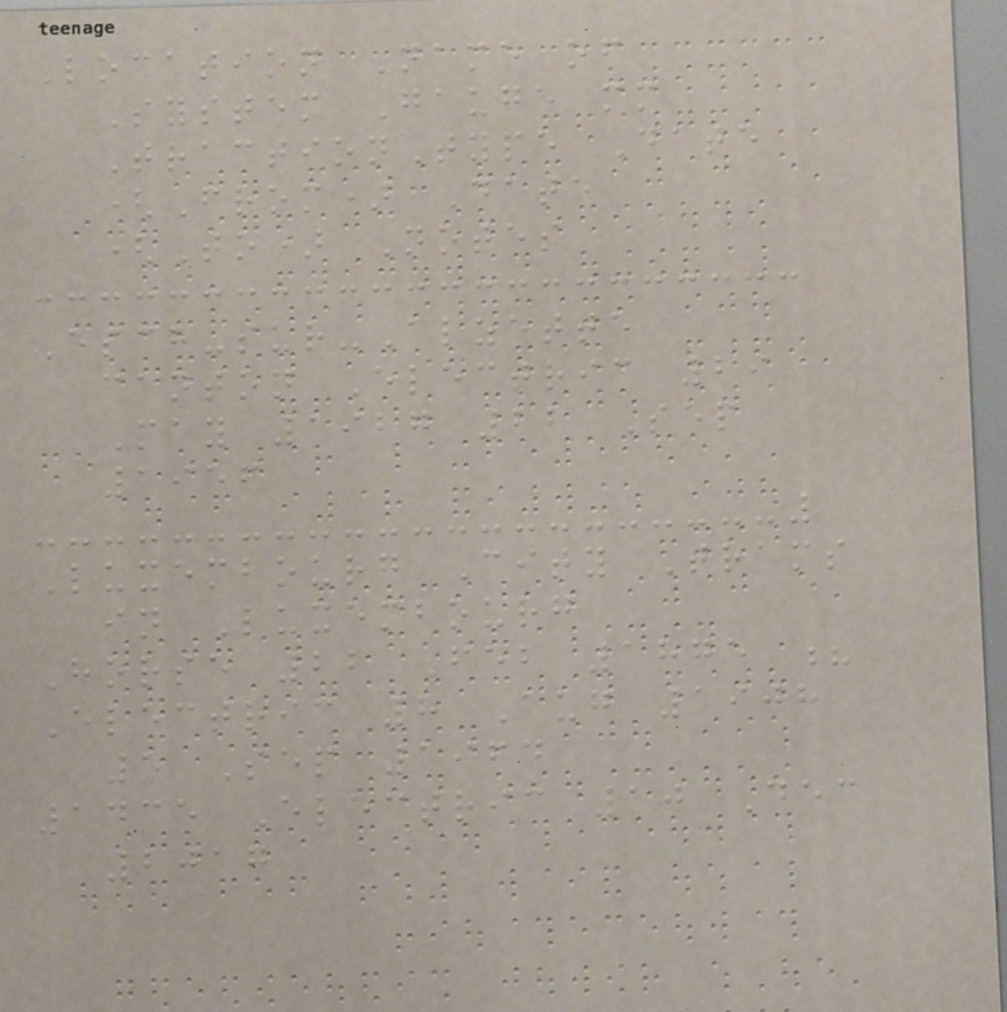Location Name of
System Gauge mm
TractionType Date
(From) Date
(To) Notes
Esch-sur-Alzette
canton Electric 29
May 1927 22 Sep
1956
Luxembourg City Trams
in Luxembourg
Horse 22 Feb 1875 ?
Electric 8 Aug 1908
5 Sep 1964
1435 Electric 10 Dec
2017
